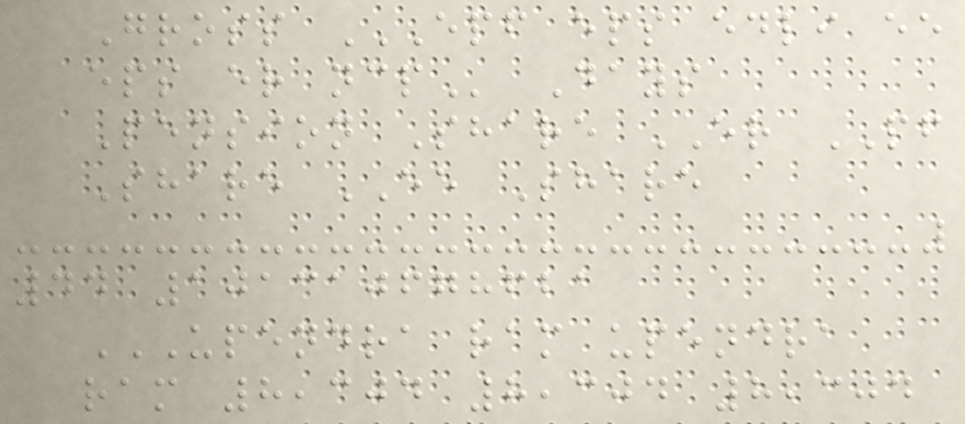Gross EPF EPS EDLI EE
EPS ER NCP Days
Pension Share ER PF
Share EE Share
44 101310678621
UPENDRA RAM UPENDRA
RAM 8,304 8,304 8,304
